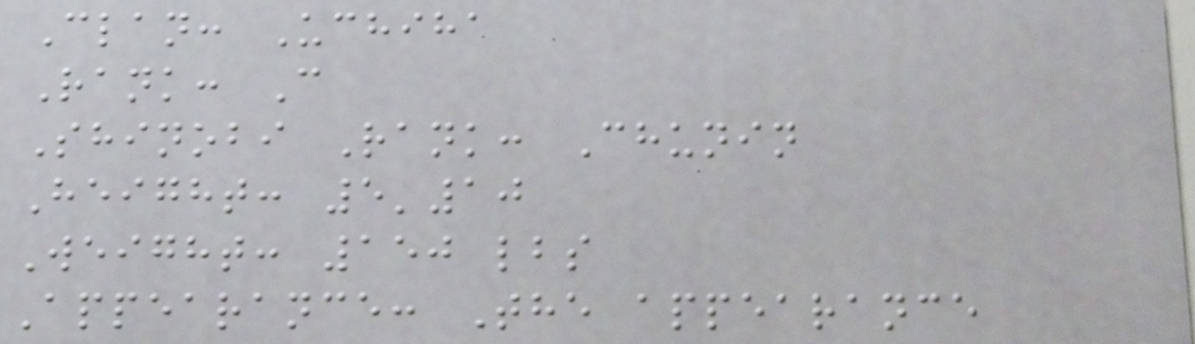Clan: Uchiha
Rank: C
Shinobi Rank: Chunin
Height: 5'10
Weight: 150 lbs
Appearance: The appearance
